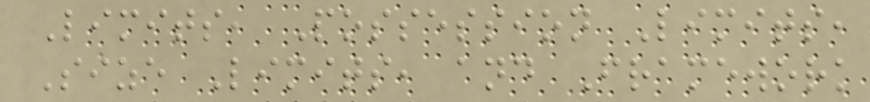Limits, Possession Limits,
Size Limits, and Framework
